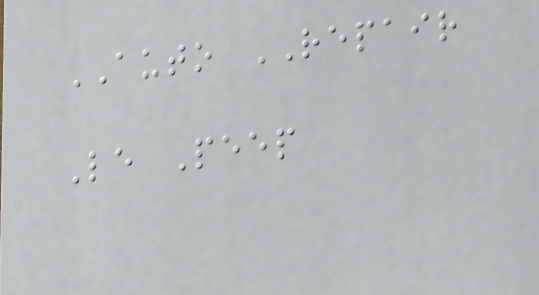AUTO REPAIR
Le Peep
